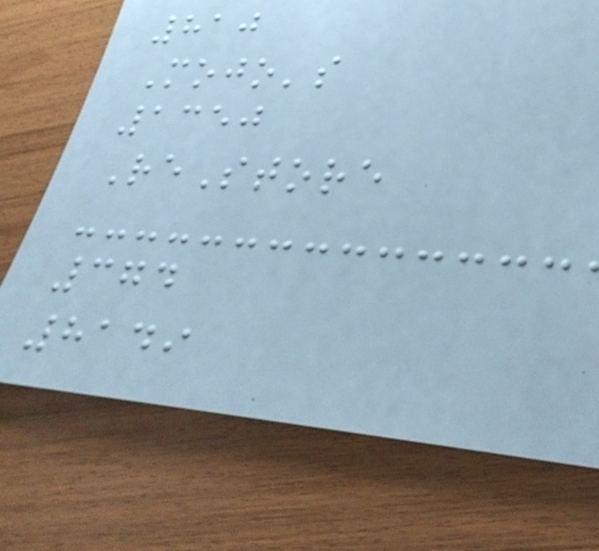810
Mojo's
1350
ReStore
374
8149
